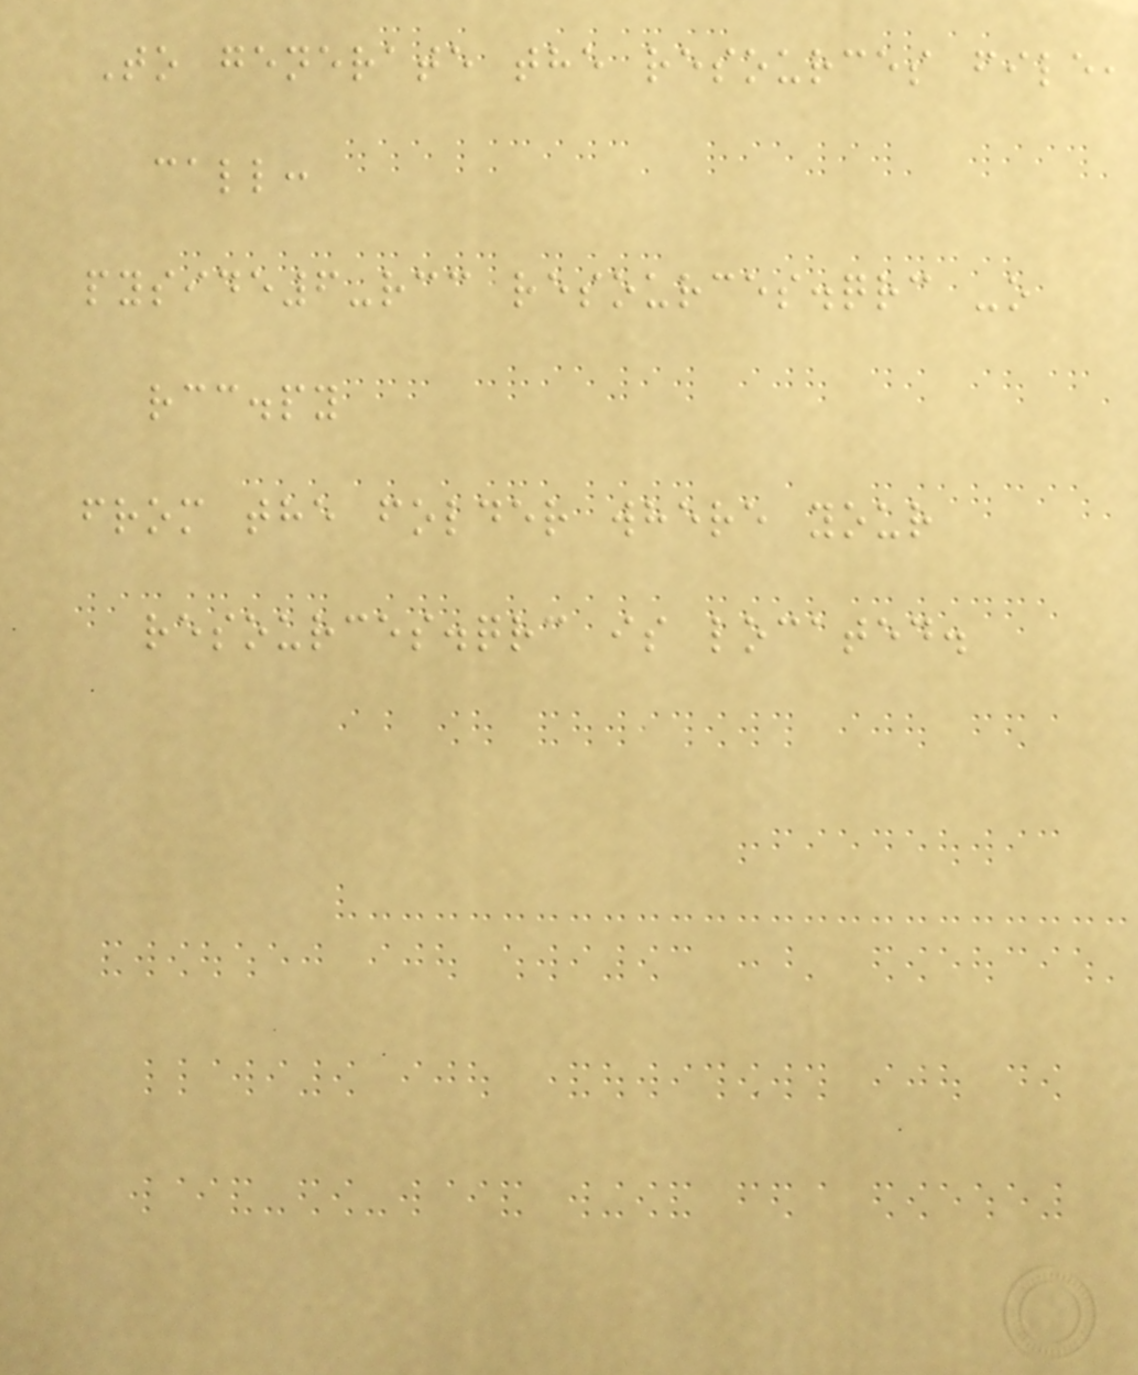To generate the resources file,
call:
pyside6-rcc resources.qrc -o
rcc.py
from the folder where your
resources.qrc is located.
